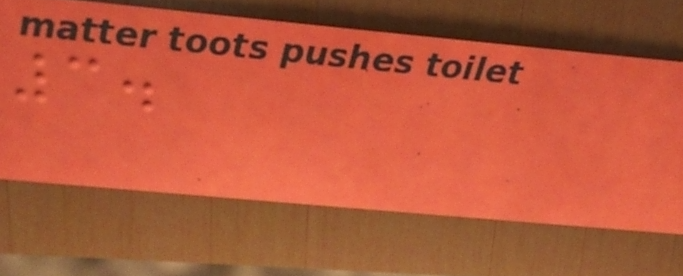3.
